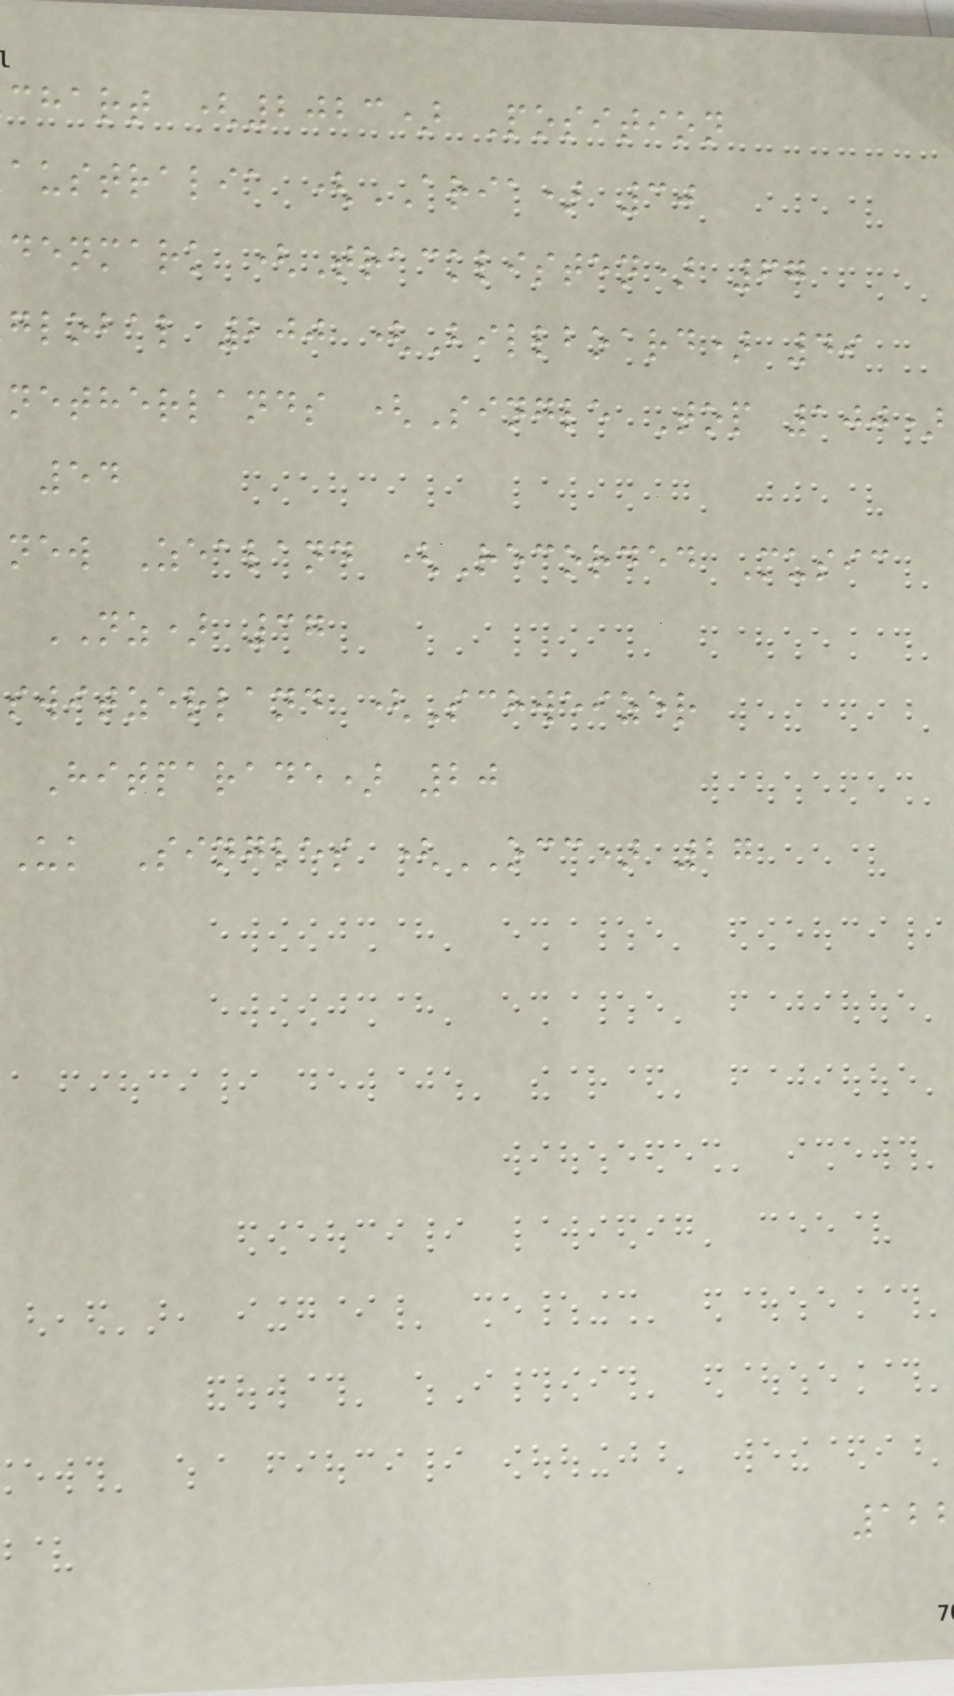chart (2023) Position
australia (ARIA) 30
denmark (Tracklisten) 67
global 200 (Billboard) 49
netherlands (Single Top 100)
54
new Zealand (Recorded Music
NZ) 37
switzerland (Schweizer
Hitparade) 20
uk Singles (OCC) 27
